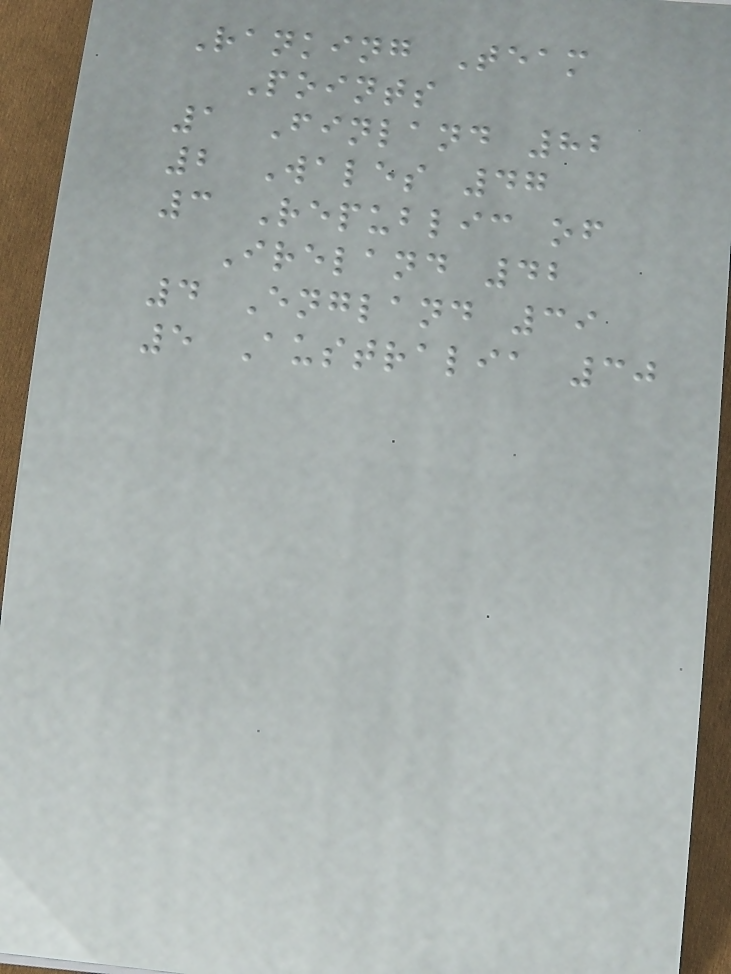Ranking Team
Points
1 Finland 82
2 Wales 47
3 Republic of
Ireland 42
4 England 39
5 Australia 30
